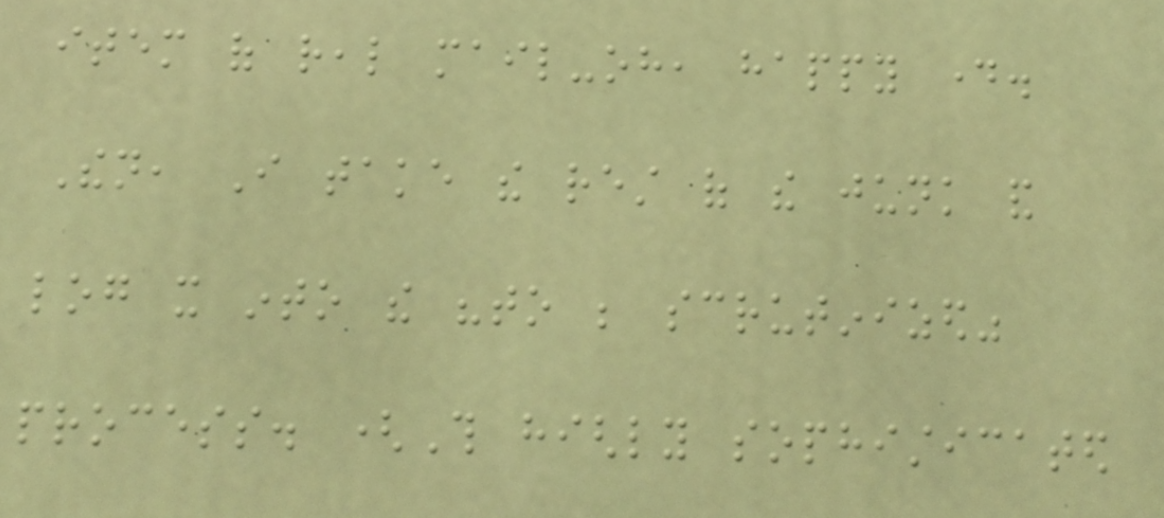item of real mail-oh, happy day.
Then, I take the rest of the junk and
log it into the "to be scrutinized"
process. (This highly sophisticated
